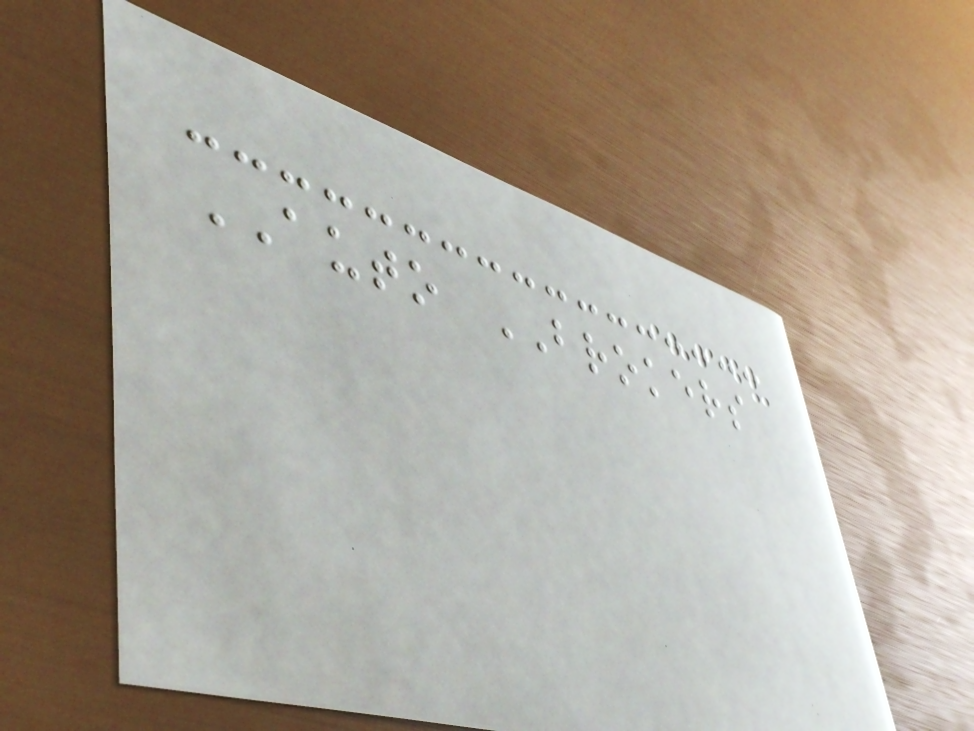AUTO BROKERS
